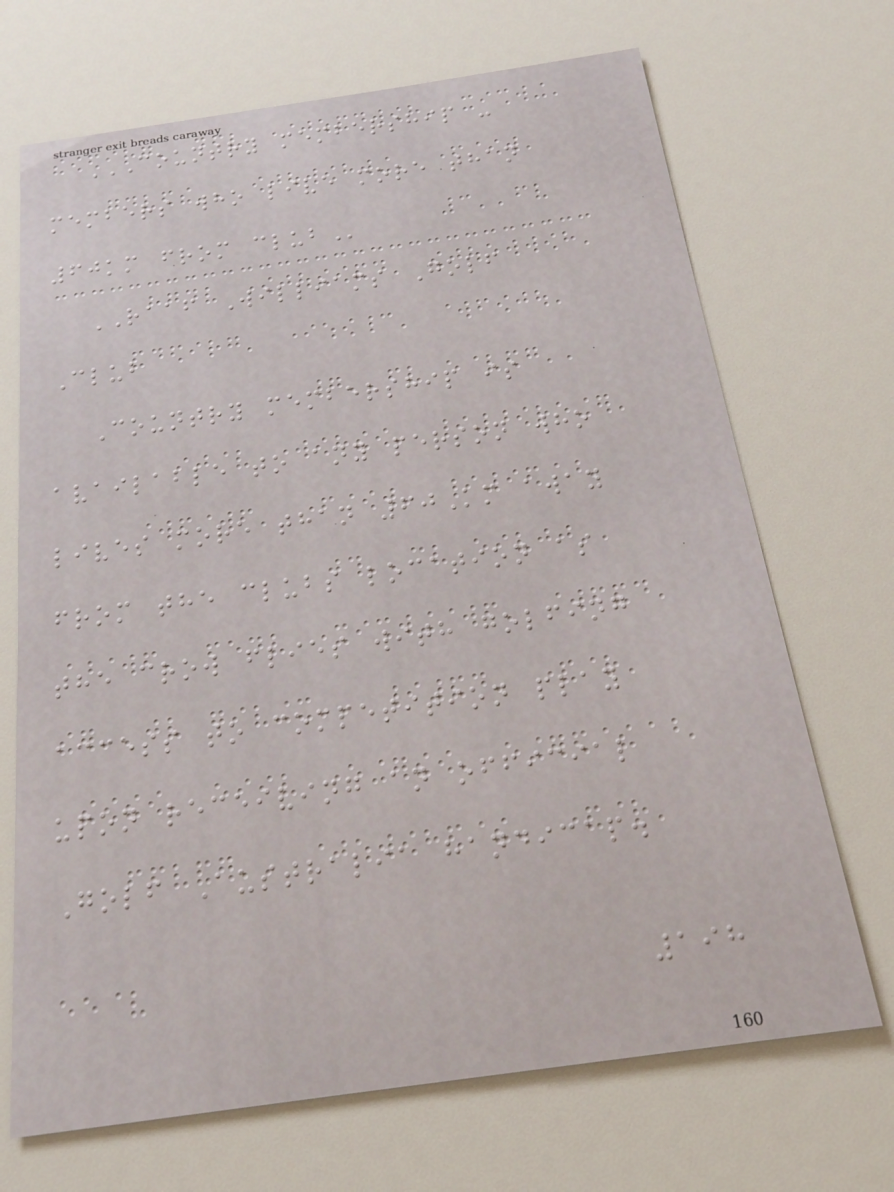COUNTRY MEMBERSHIP -
MEMBERS WHO LIVE MORE THAN
60KM FROM CLUB
RAAF Williams Golf
Club
Country membership is
available to any person who
lives more than 60Km away
from the clubs location as
the crow flies with golfing
access to competition play
upon receiving an official
Golf Australia handicap.
198
